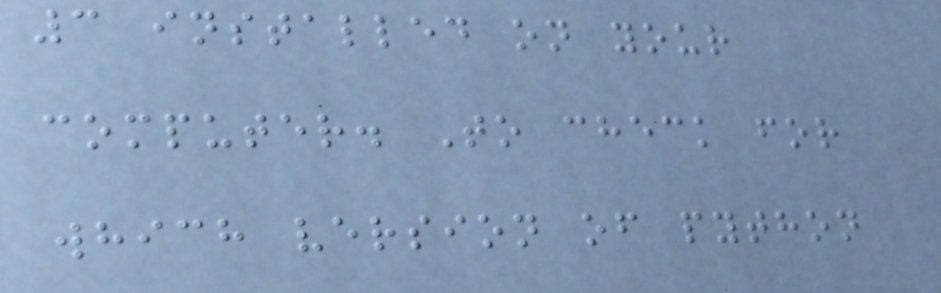3 installed on your
computer. To check for
which version of python
